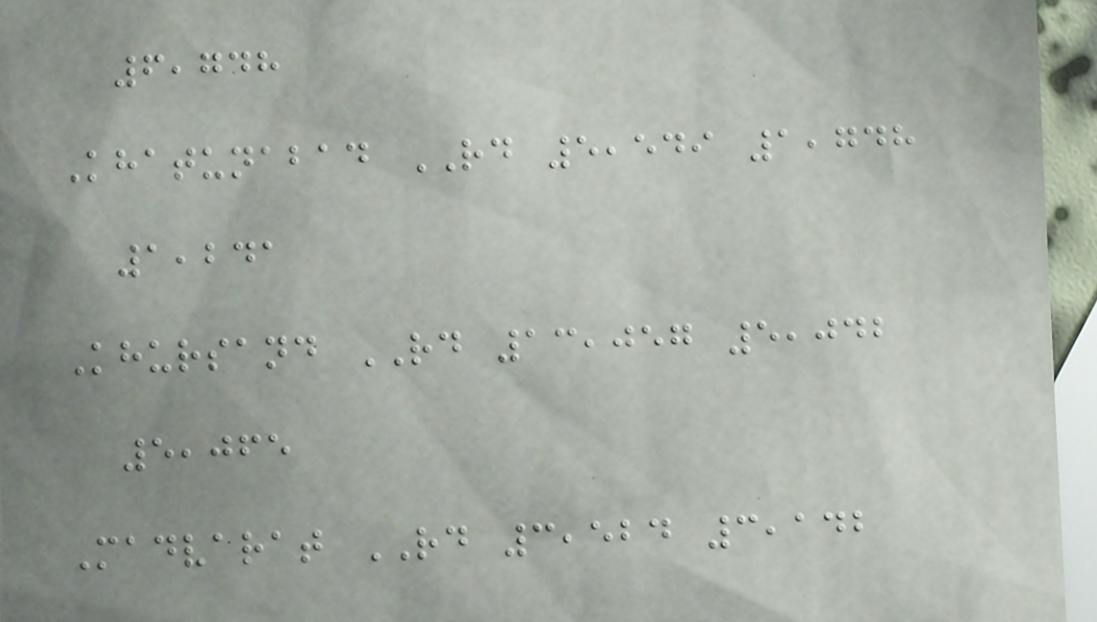6,748
Khatunabad RD 5,549 1,748
1,241
Khursand RD 13,057 5,042
5,065
Madvarat RD 3,524 3,142
